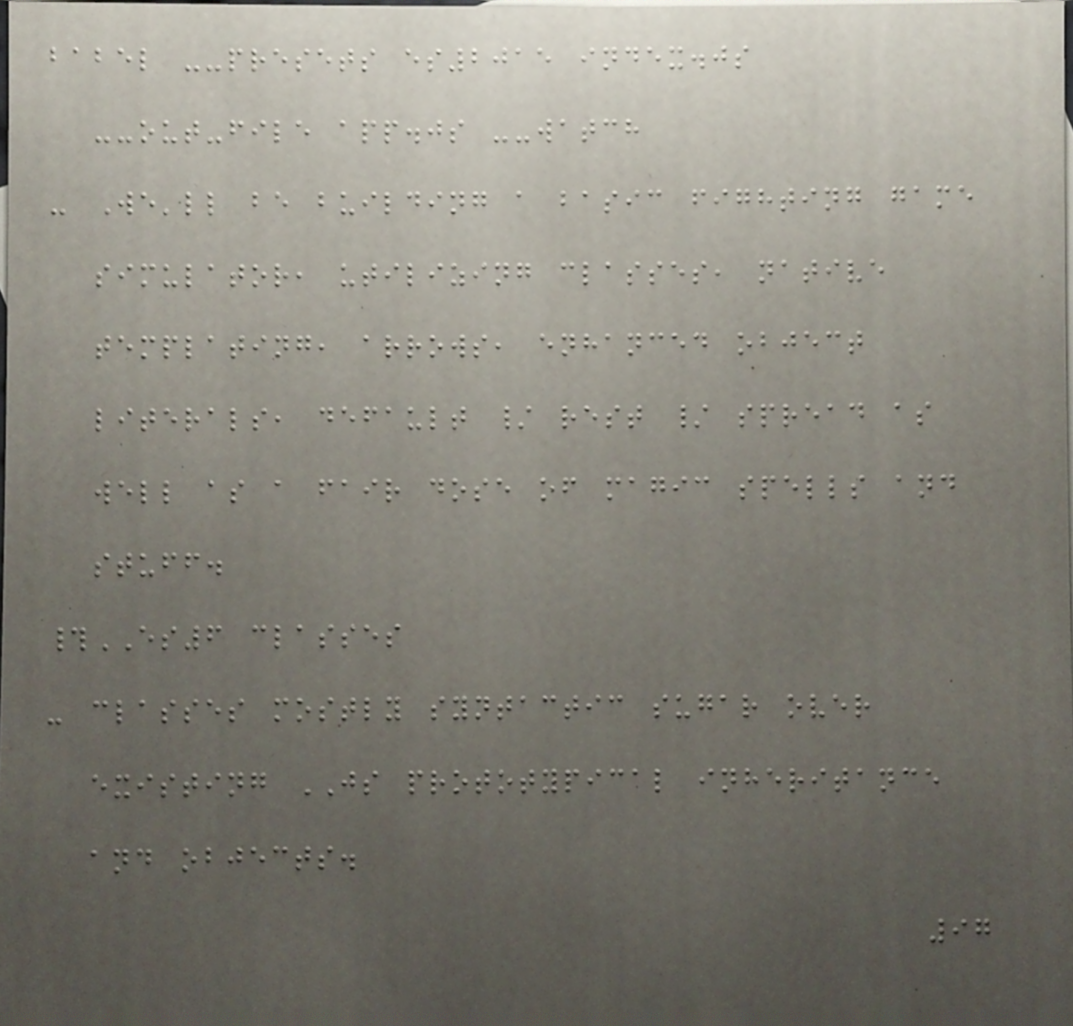babel --presets es2015 index.js
--out-file app.js --watch
- We'll be building a basic fighting game
simulator, utilizing classes, native
templating, arrows, enhanced object
literals, default / rest / spread as
well as a fair dose of magic spells and
stuff.
#ES6 classes
- classes mostly syntactic sugar over
existing JS prototypical inheritance
and objects.
97
